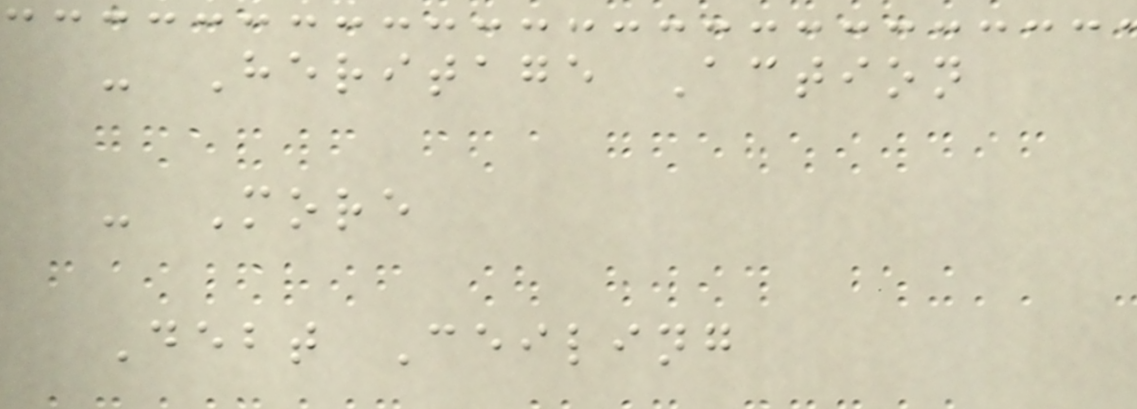- Heritage Action
- More
Debt Ceiling
